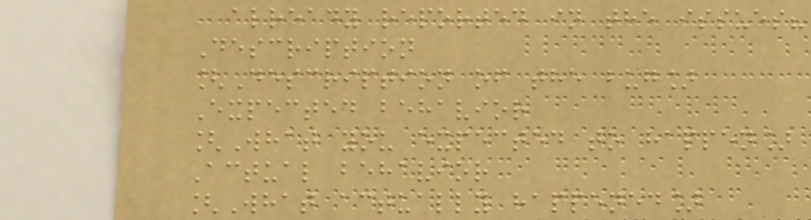already reported in the issues?
Description
[Description of the bug]
Expected behavior
[What you expected to happen]
Actual behavior
[What actually happened]
